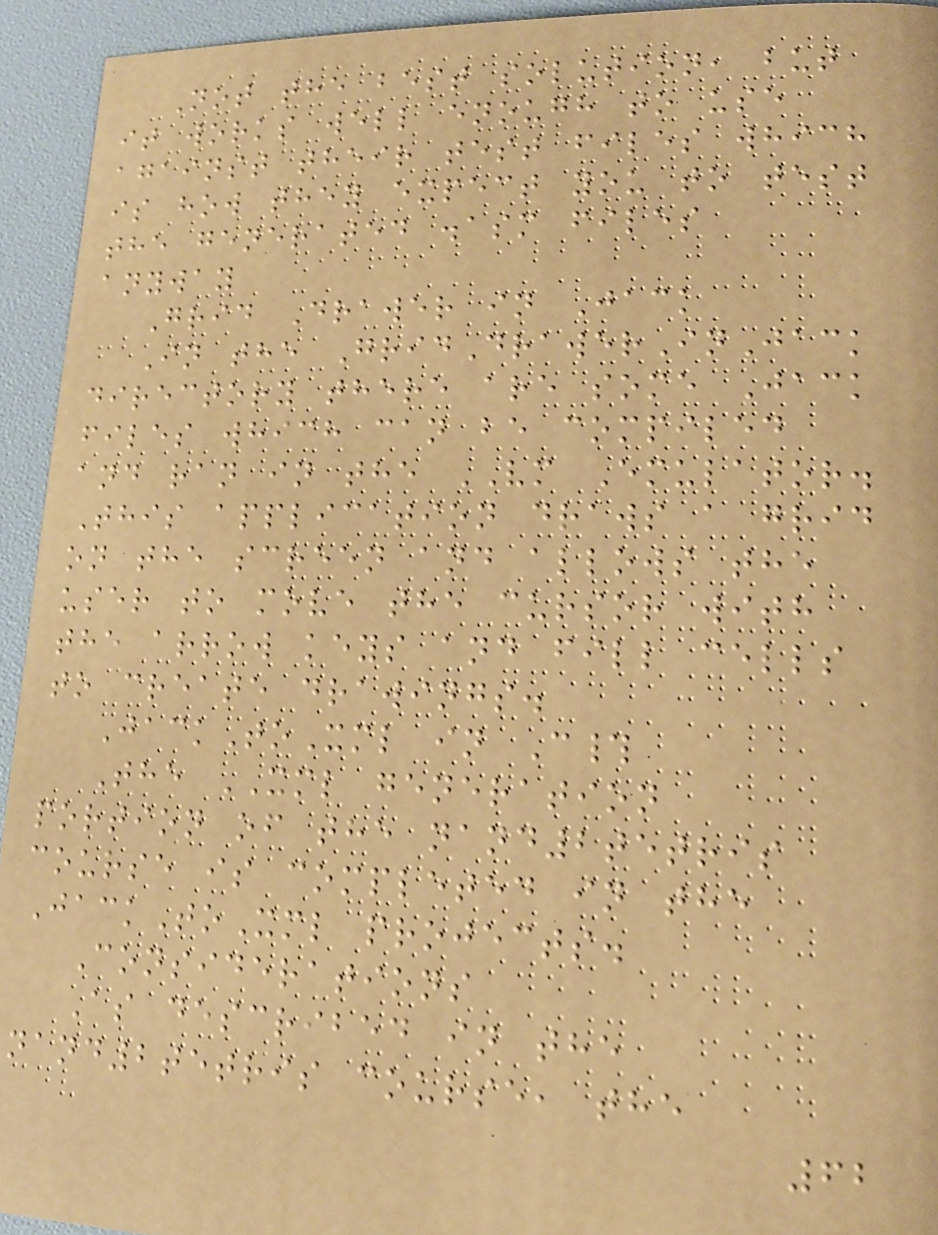Not the best solution, but
it works well enough to use
against their test files which
is how they expect you to test
the generated .asm files
anyway
Grid Drawer in Jack
In the GridDrawerInJack
directory there are some Jack
files which can be compiled
and ran in the VM Emulator.
This application draws a grid
on the screen and allows the
user to move the cursor with
the arrow keys and fill cells
to create drawings.
JackToXml in C#
The XML generation
portion of the nand2tetris
course is completed in the
JackToXml projects.
Considerations
As described in the
nand2tetris course, the
62
